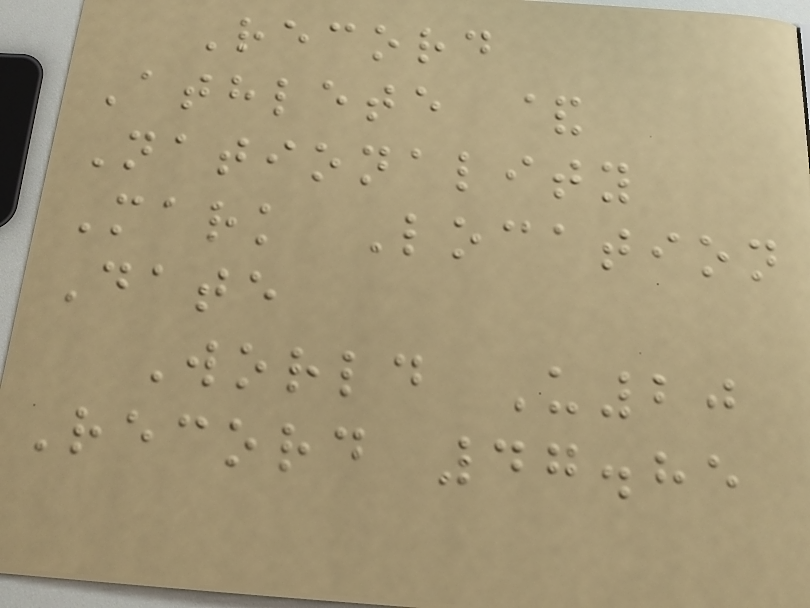Record
Athlete &
Nationality
Mark Location
Date
World U20
Record 47.85
